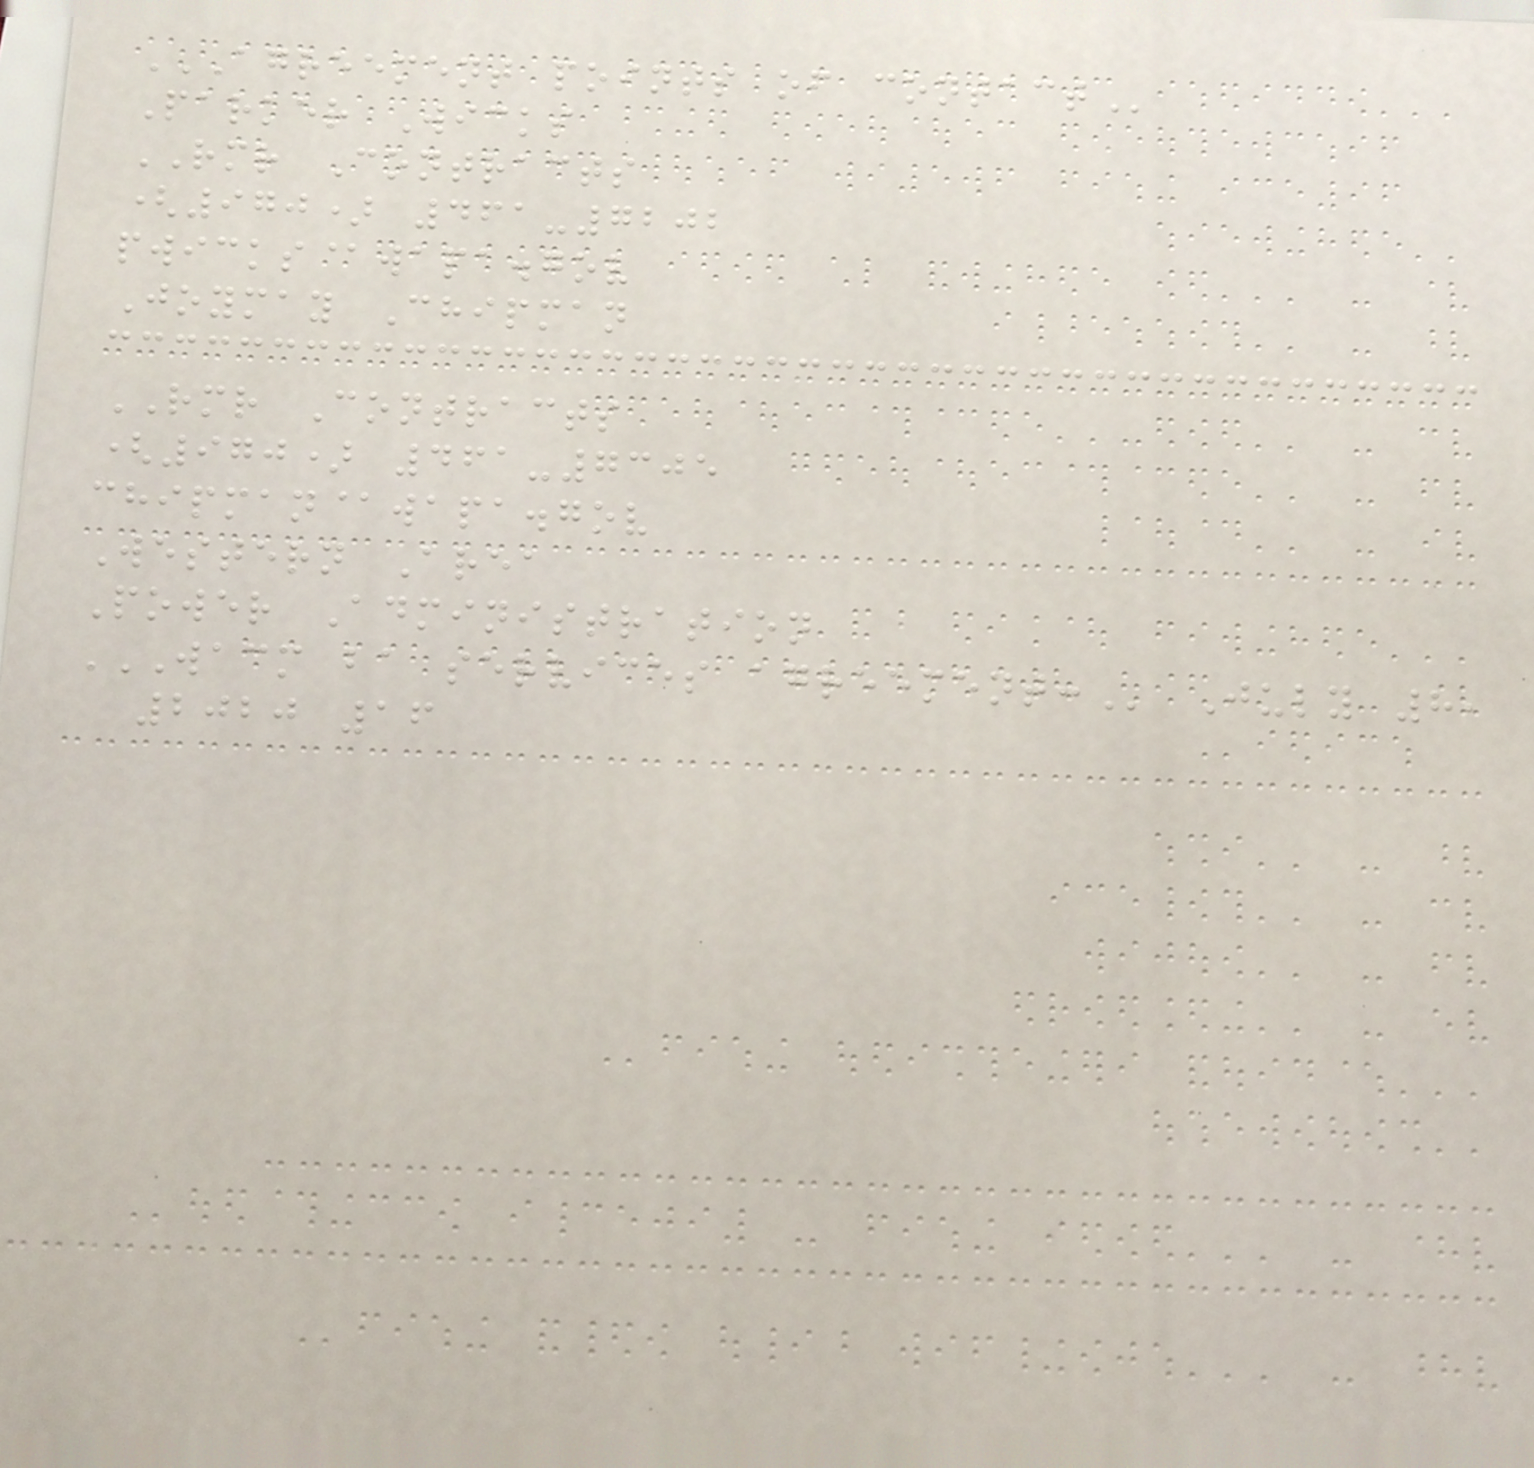AGREEMENT POINTS OF CONTACT
Parker Wicks
RMR Contracts
(970) 461-7202
pwicks@wapa.gov
Joymay Chipman
RMR Contracts
(970) 461-7305
chipman@wapa.gov
Western Area
Power Administration
WACM BA SERVICES AGREEMENT: July 8,
2020 16
